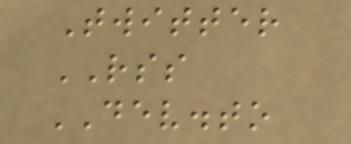Twitter
RSS
DEV.to
